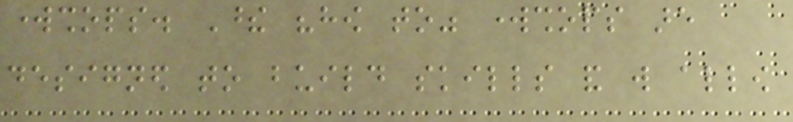workshops. These "how to" workshops are
designed to build skills and will allow
